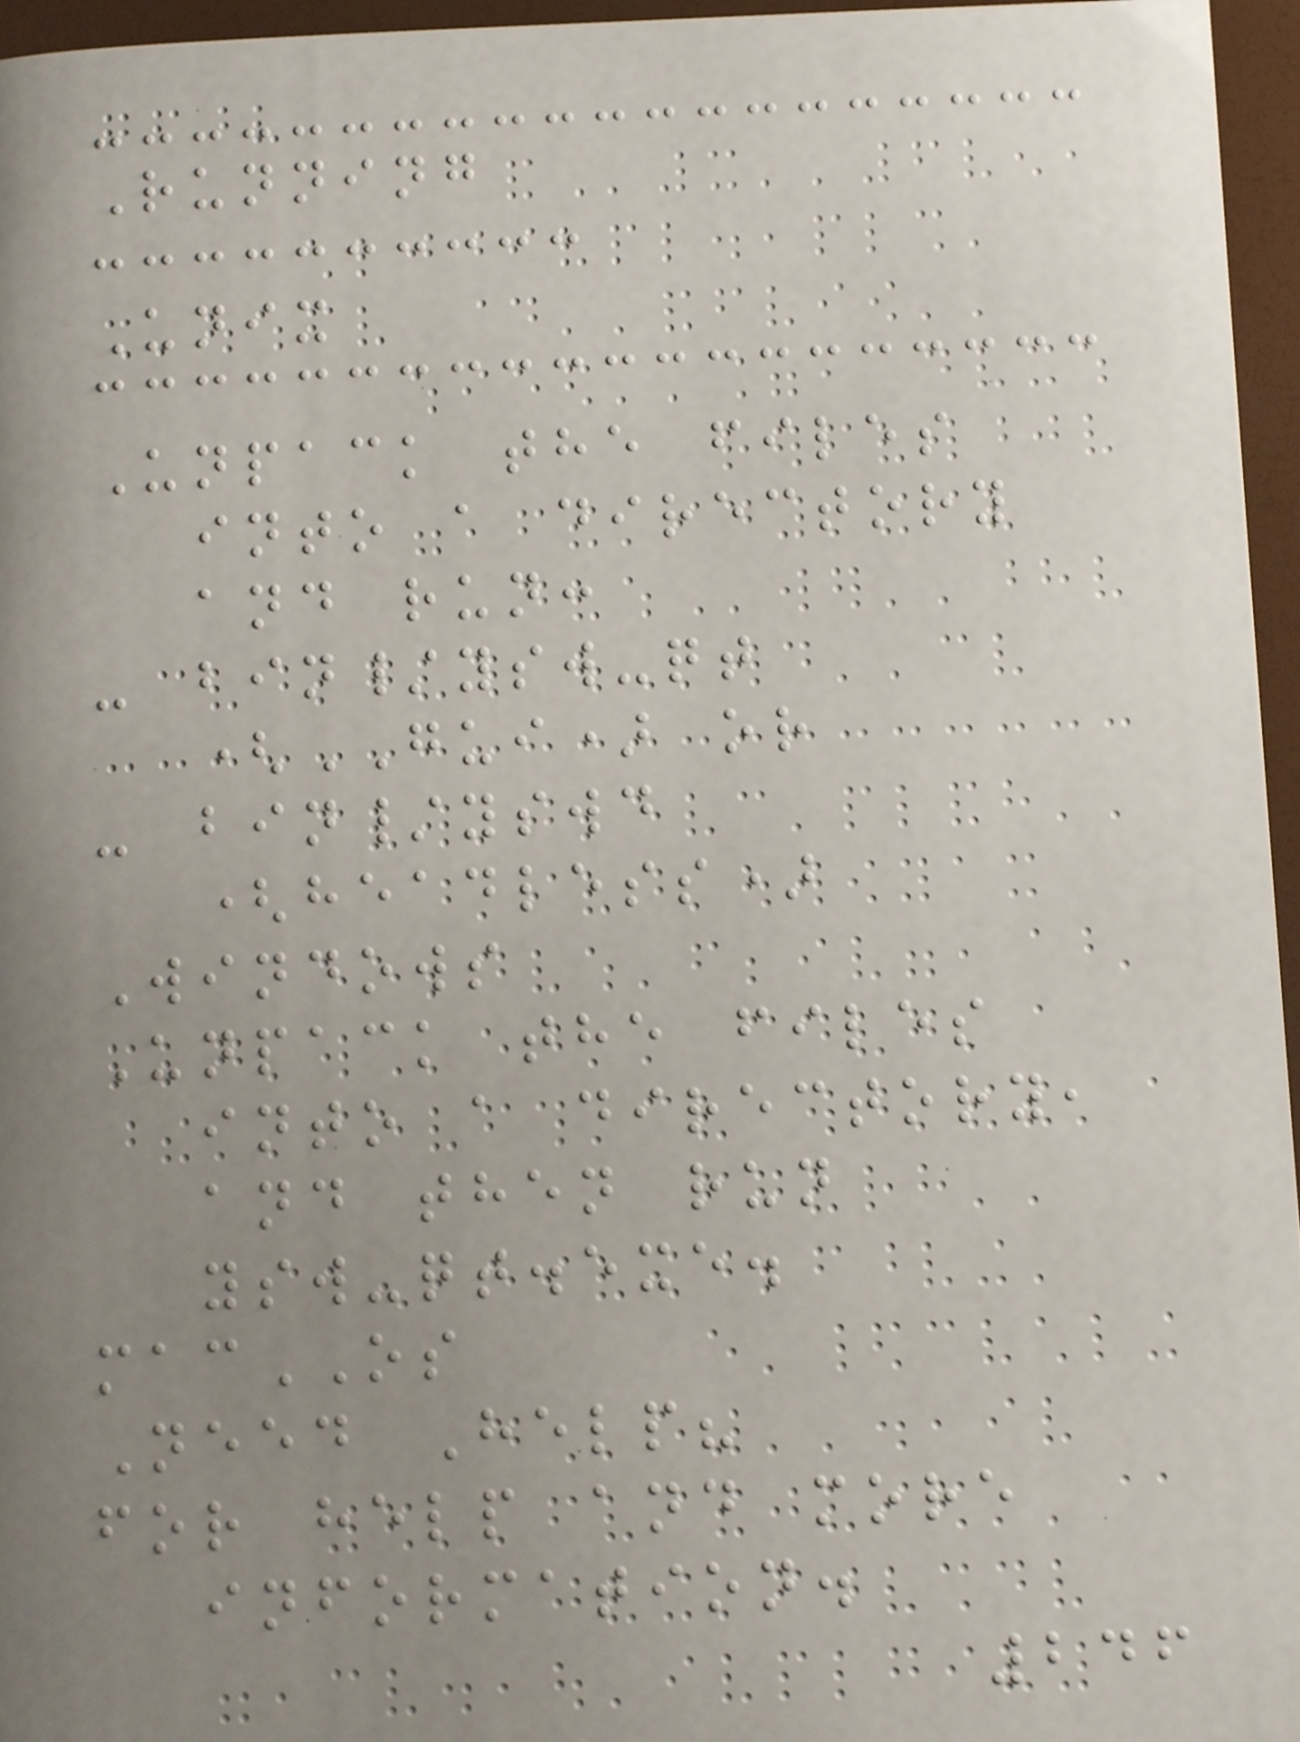Running
Unix
Unpack the files
into a directory
and run:
- bin/ysw-qt
(GUI) or
- bin/yswd
(headless)
Windows
Unpack the files
into a directory,
and then run
ysw-qt.exe.
macOS
Need Help?
for help and more
information.
246
